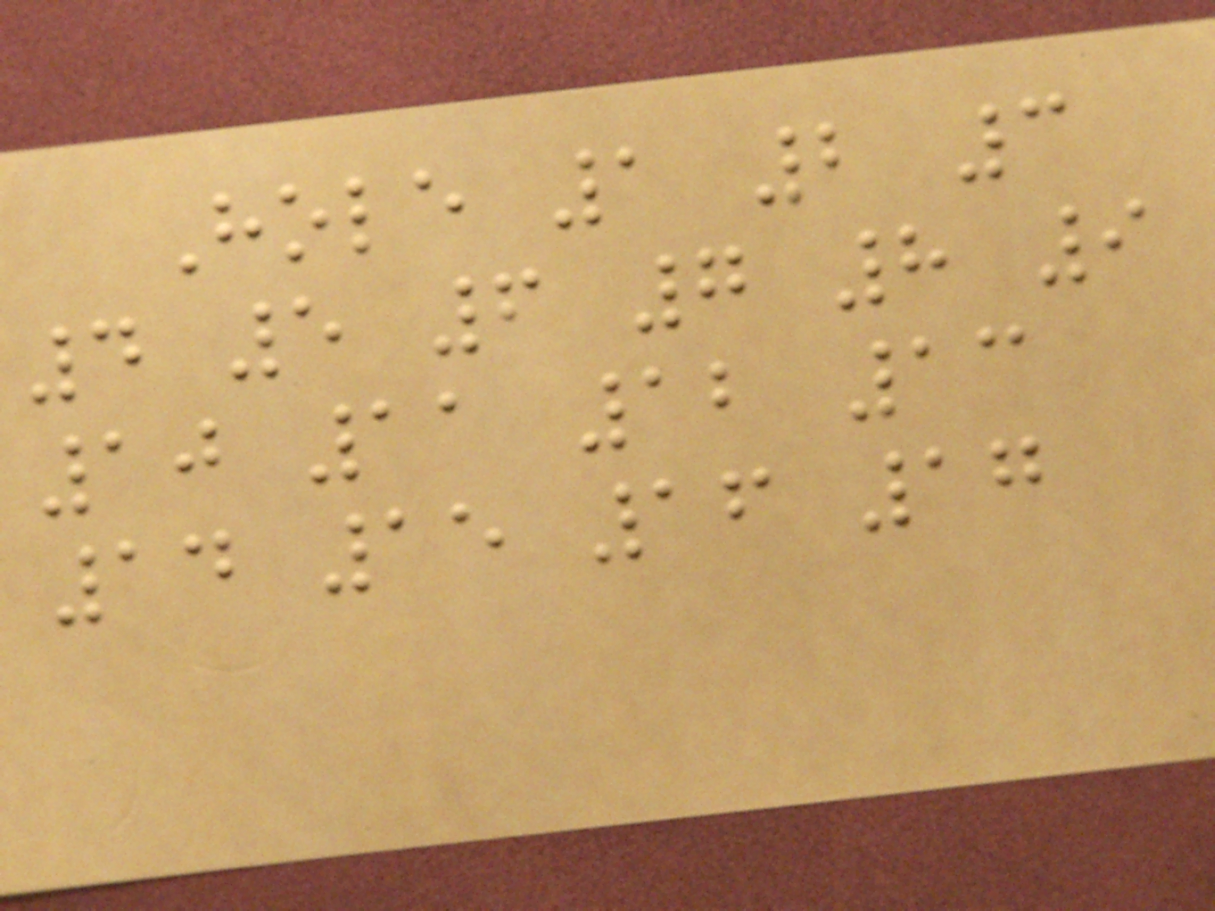Hole 1 2 3
4 5 6 7 8 9
10 11 12 13
14 15 16 17
